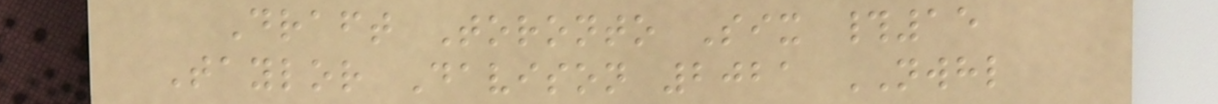Draft Toronto Six #15
Taylor Davison 2021 NWHL
